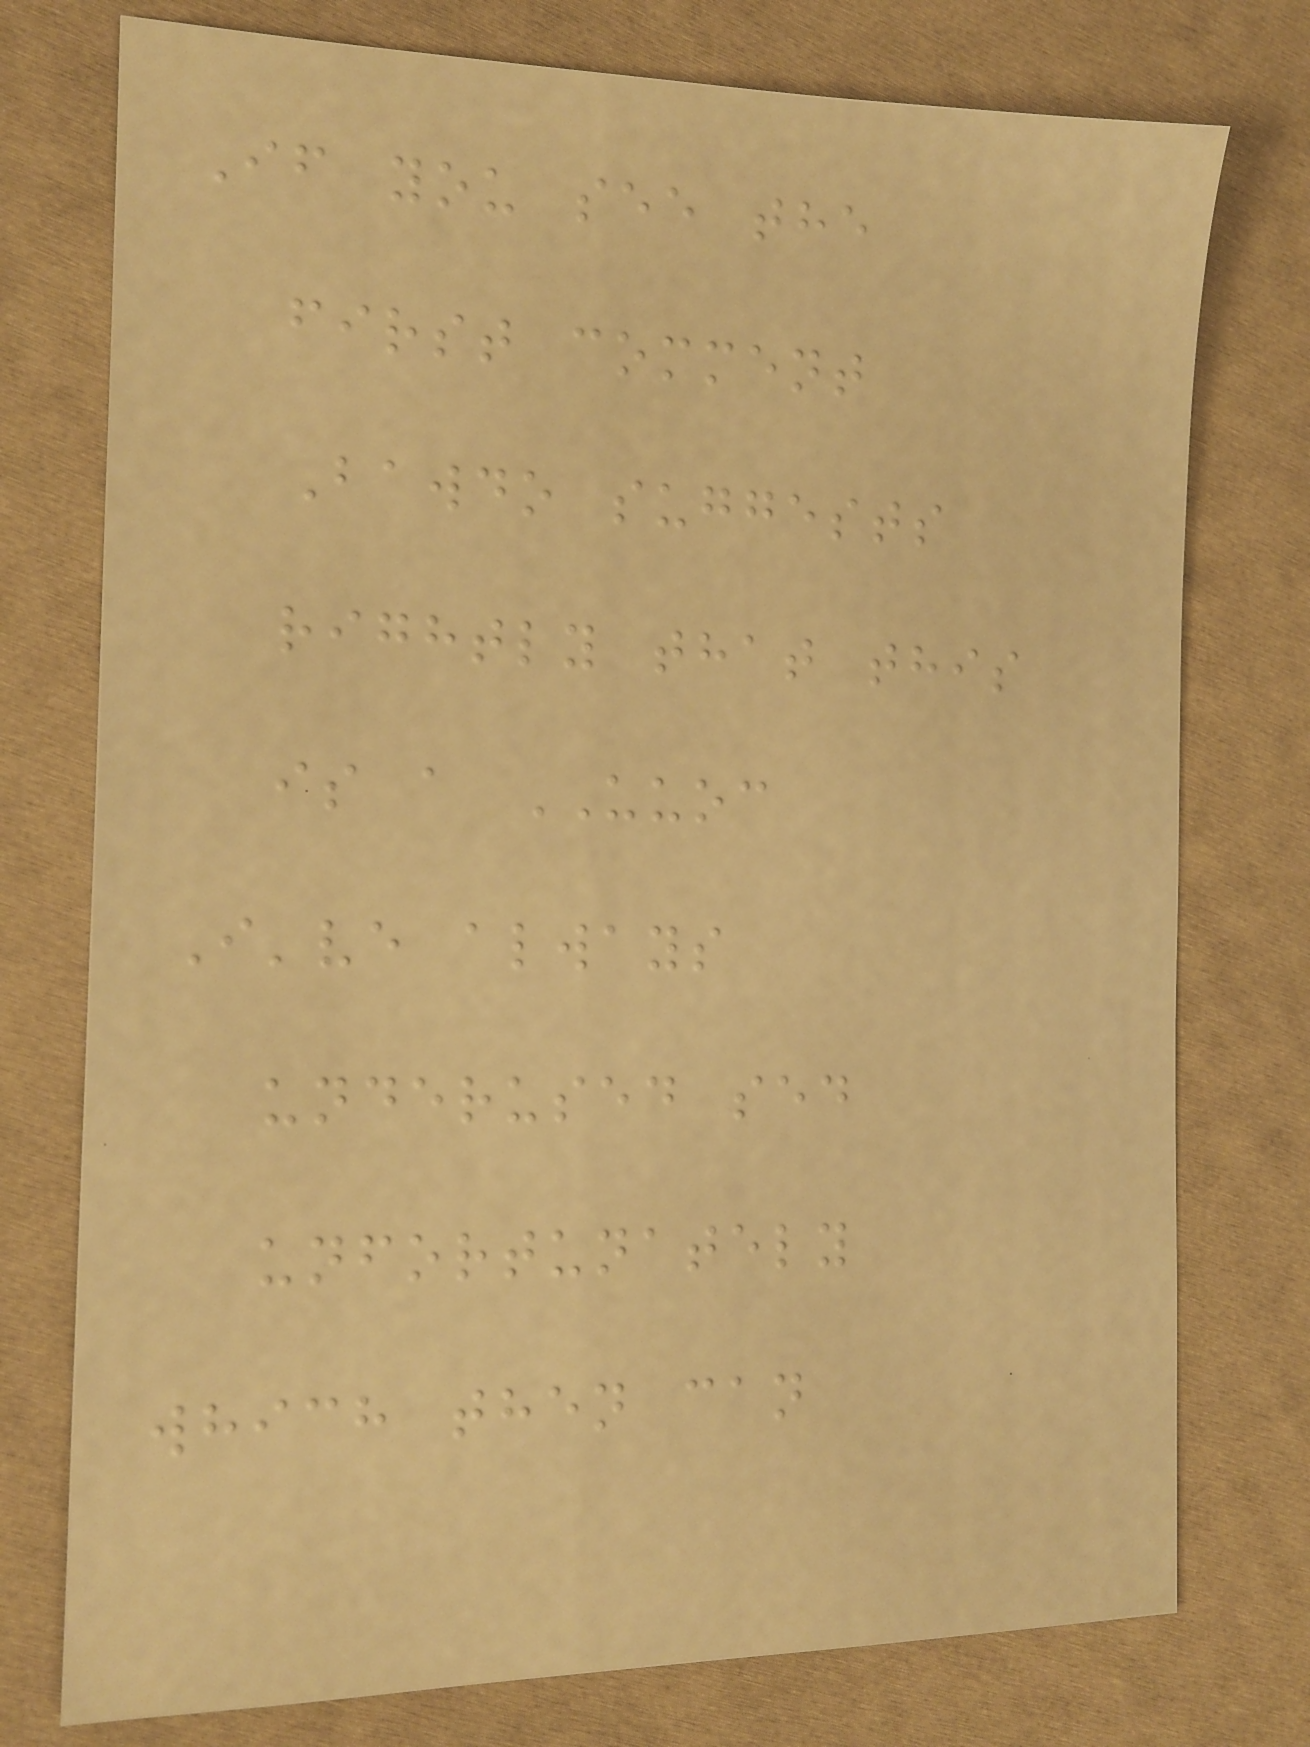If you see the
first comment
Bawdo suggests
rightly that this
is a UUOC
I've always
underused sed
unfortunately
which then can
